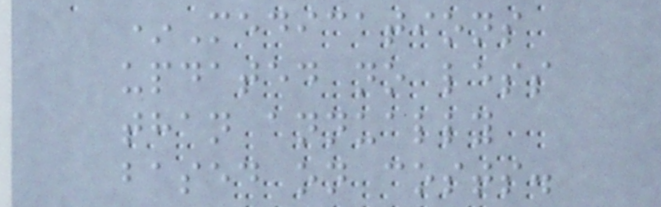*Medications
updated no less
than annually
based on costs.
